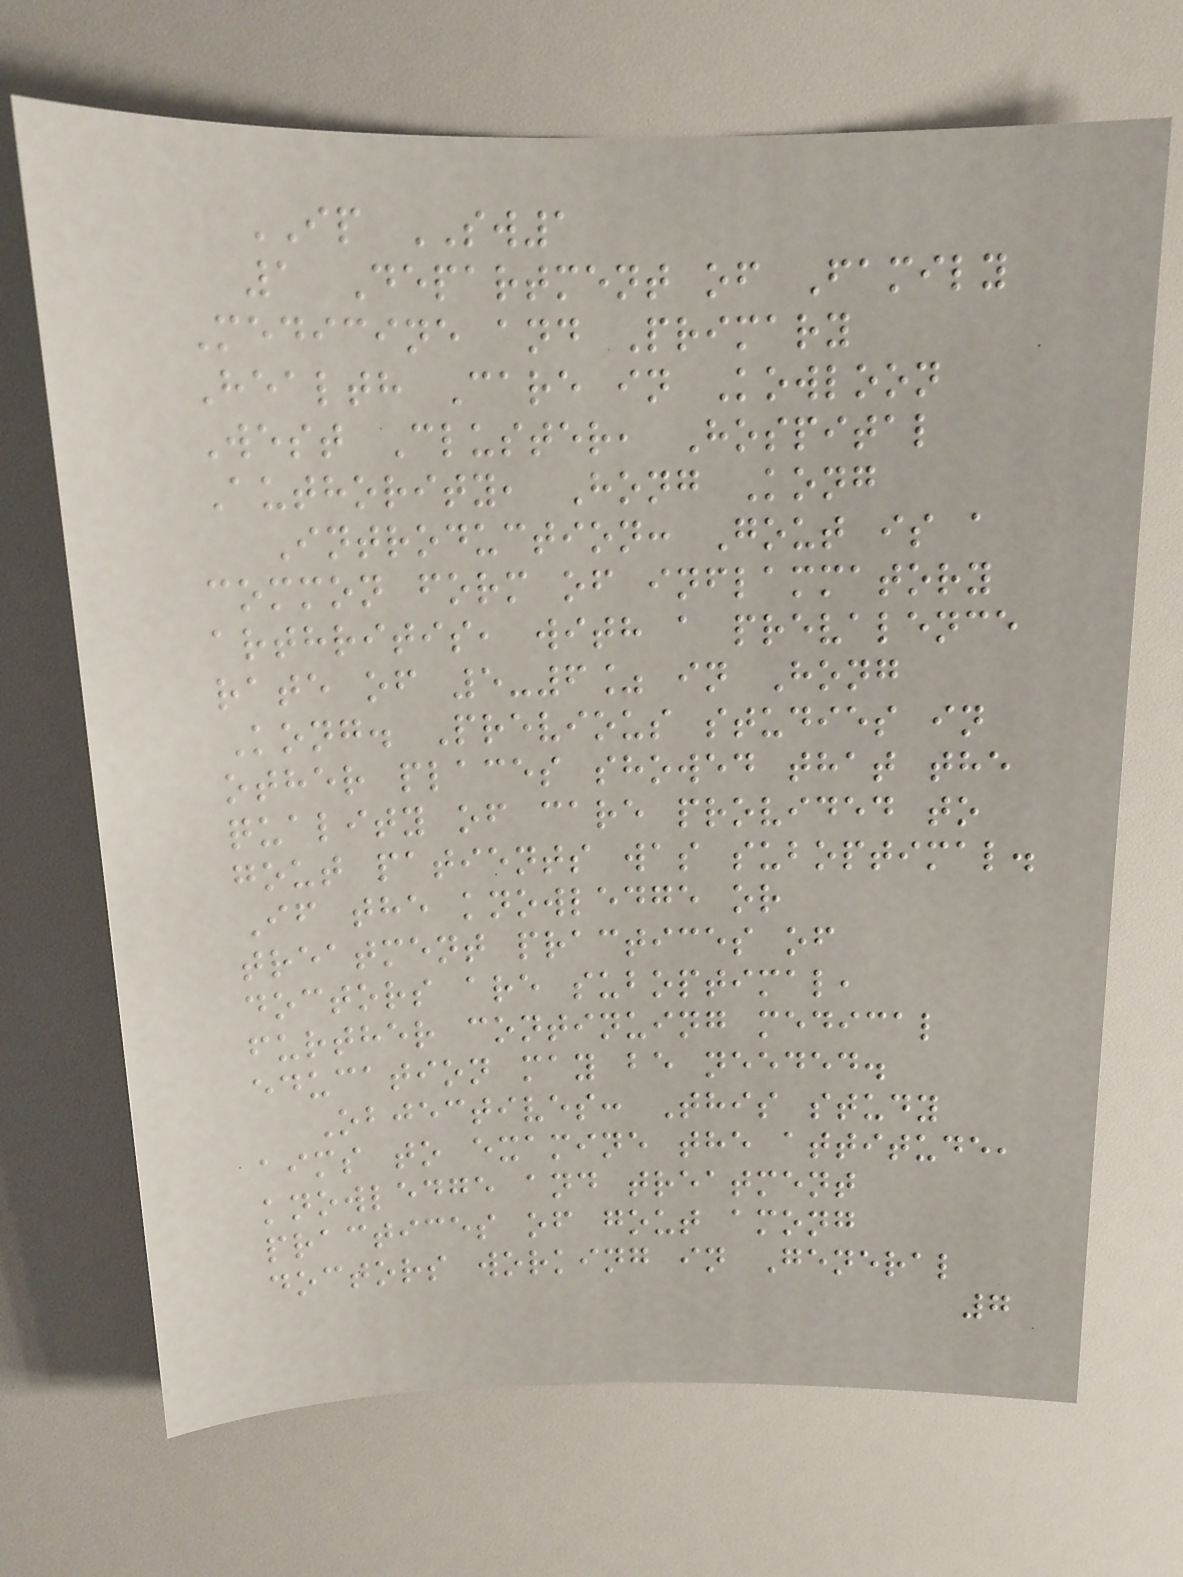IP SW1
1 Department of Family
Medicine and Primary
Health Care in Kowloon
West Cluster, Hospital
Authority, Hong Kong
Introduction: Gout is a
common form of inflammatory
arthritis, with a prevalence
rate of 5-6% in Hong
Kong. Previous studies in
other places showed that the
quality of care provided to
gout patients was suboptimal.
If the knowledge or
treatment practices of
doctors are suboptimal,
further continuing medical
education may be needed.
Objectives: This study
aims to examine the attitude,
knowledge and treatment
practices of gout among
doctors working in General
7
